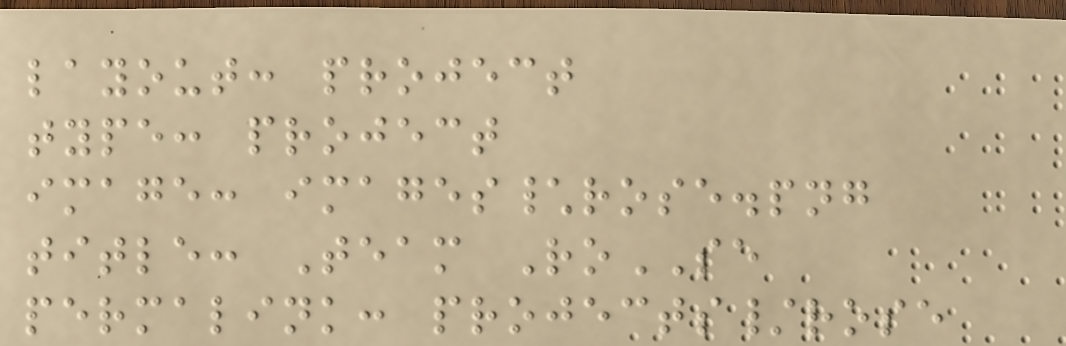layout: project
type: project
image: images\rose.png
title: Team RoSE
permalink: projects/rose
